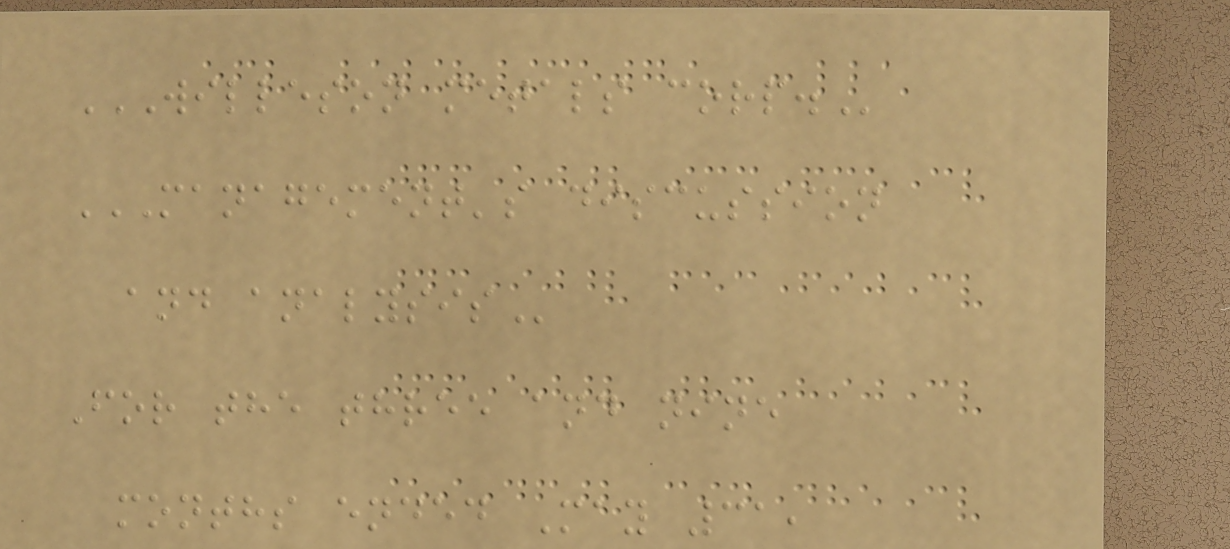WILLESON METALS CORP.
MANAGEMENT'S DISCUSSION
AND ANALYSIS
For the three and nine
months ended May 31,
